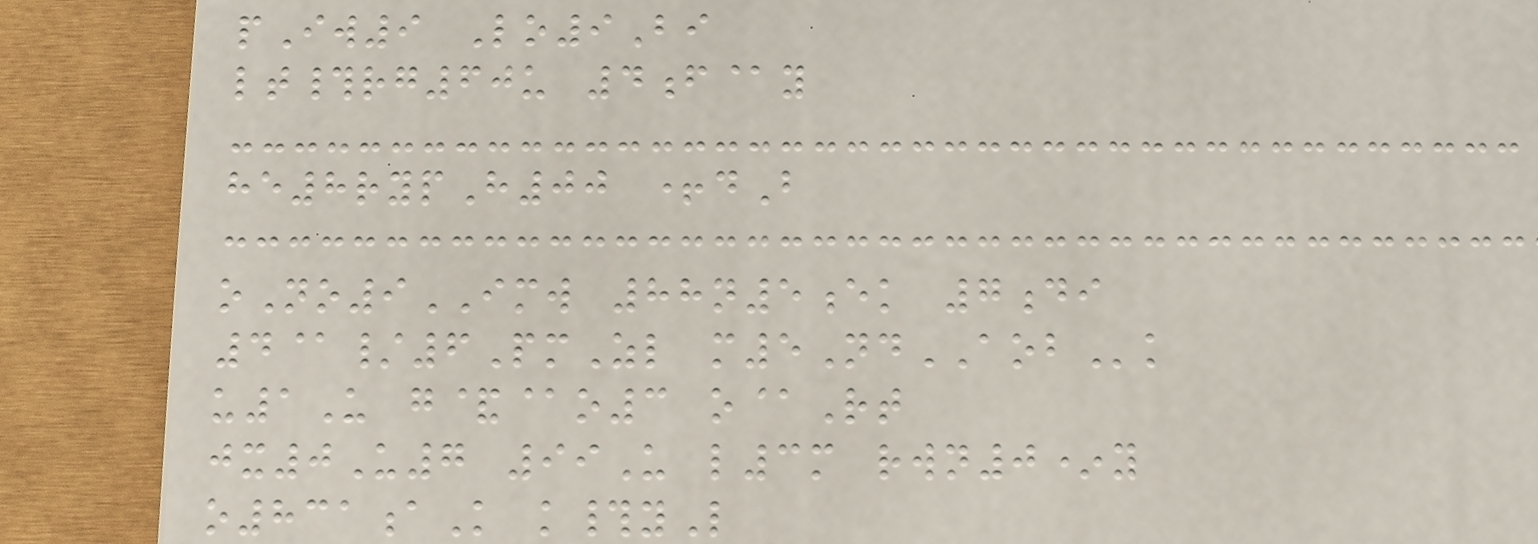pIw9 Lo9Bi
lt#rg60u 4f@y
he8rypH00 +dB
oNo9IMW 88n5ek 7di
4@/6PmZl m5NdAOBk
u1U g&@o3 o@Rt
jx0U7 99U l3m rwn0*y
o831aK k#yL
